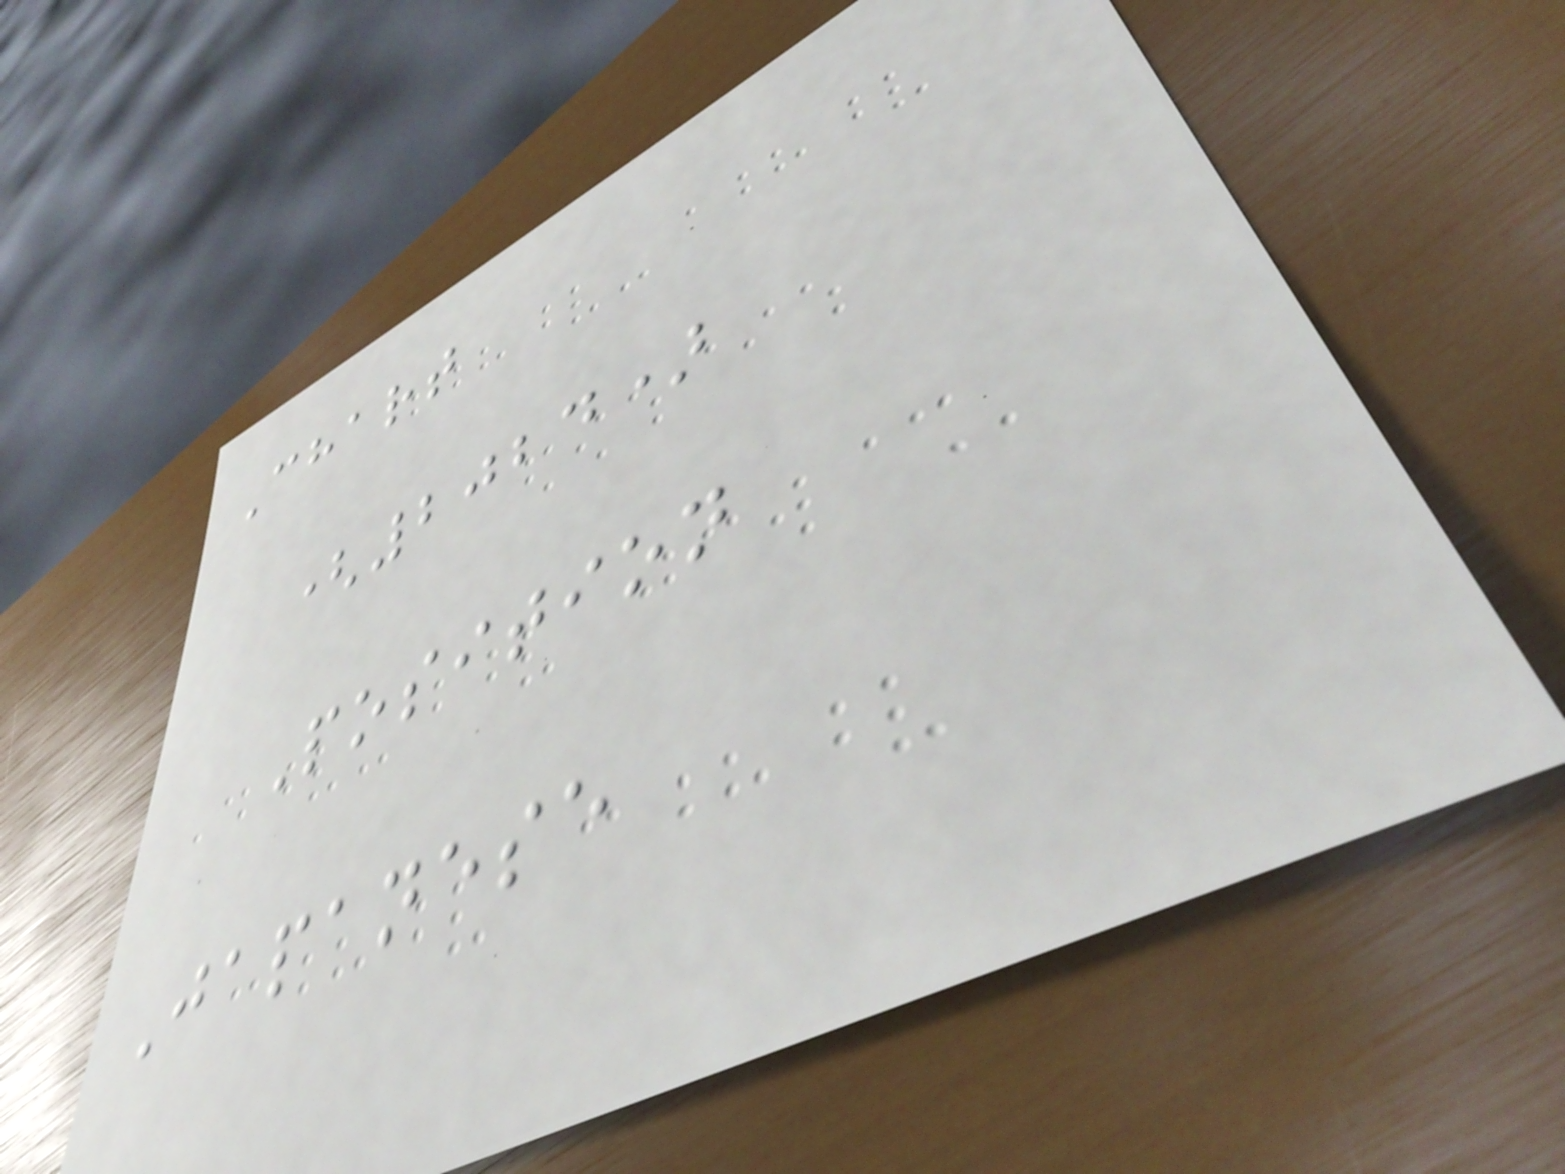Chart
(2024)
Position
Japanese
